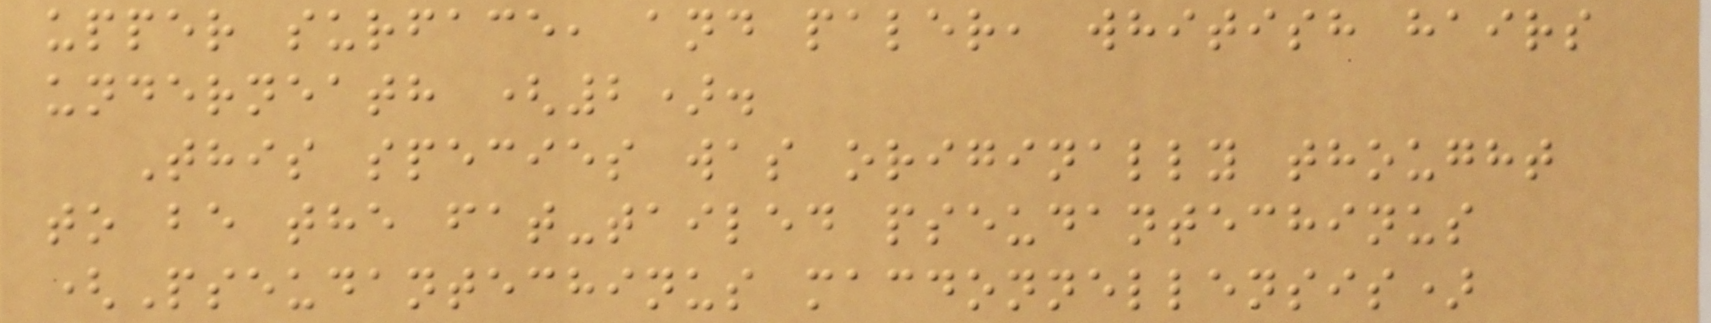upper surface, and paler, whitish hairs
underneath (2).
This species was originally thought
to be the fat-tailed pseudantechinus
(Pseudantechinus macdonnellensis)
